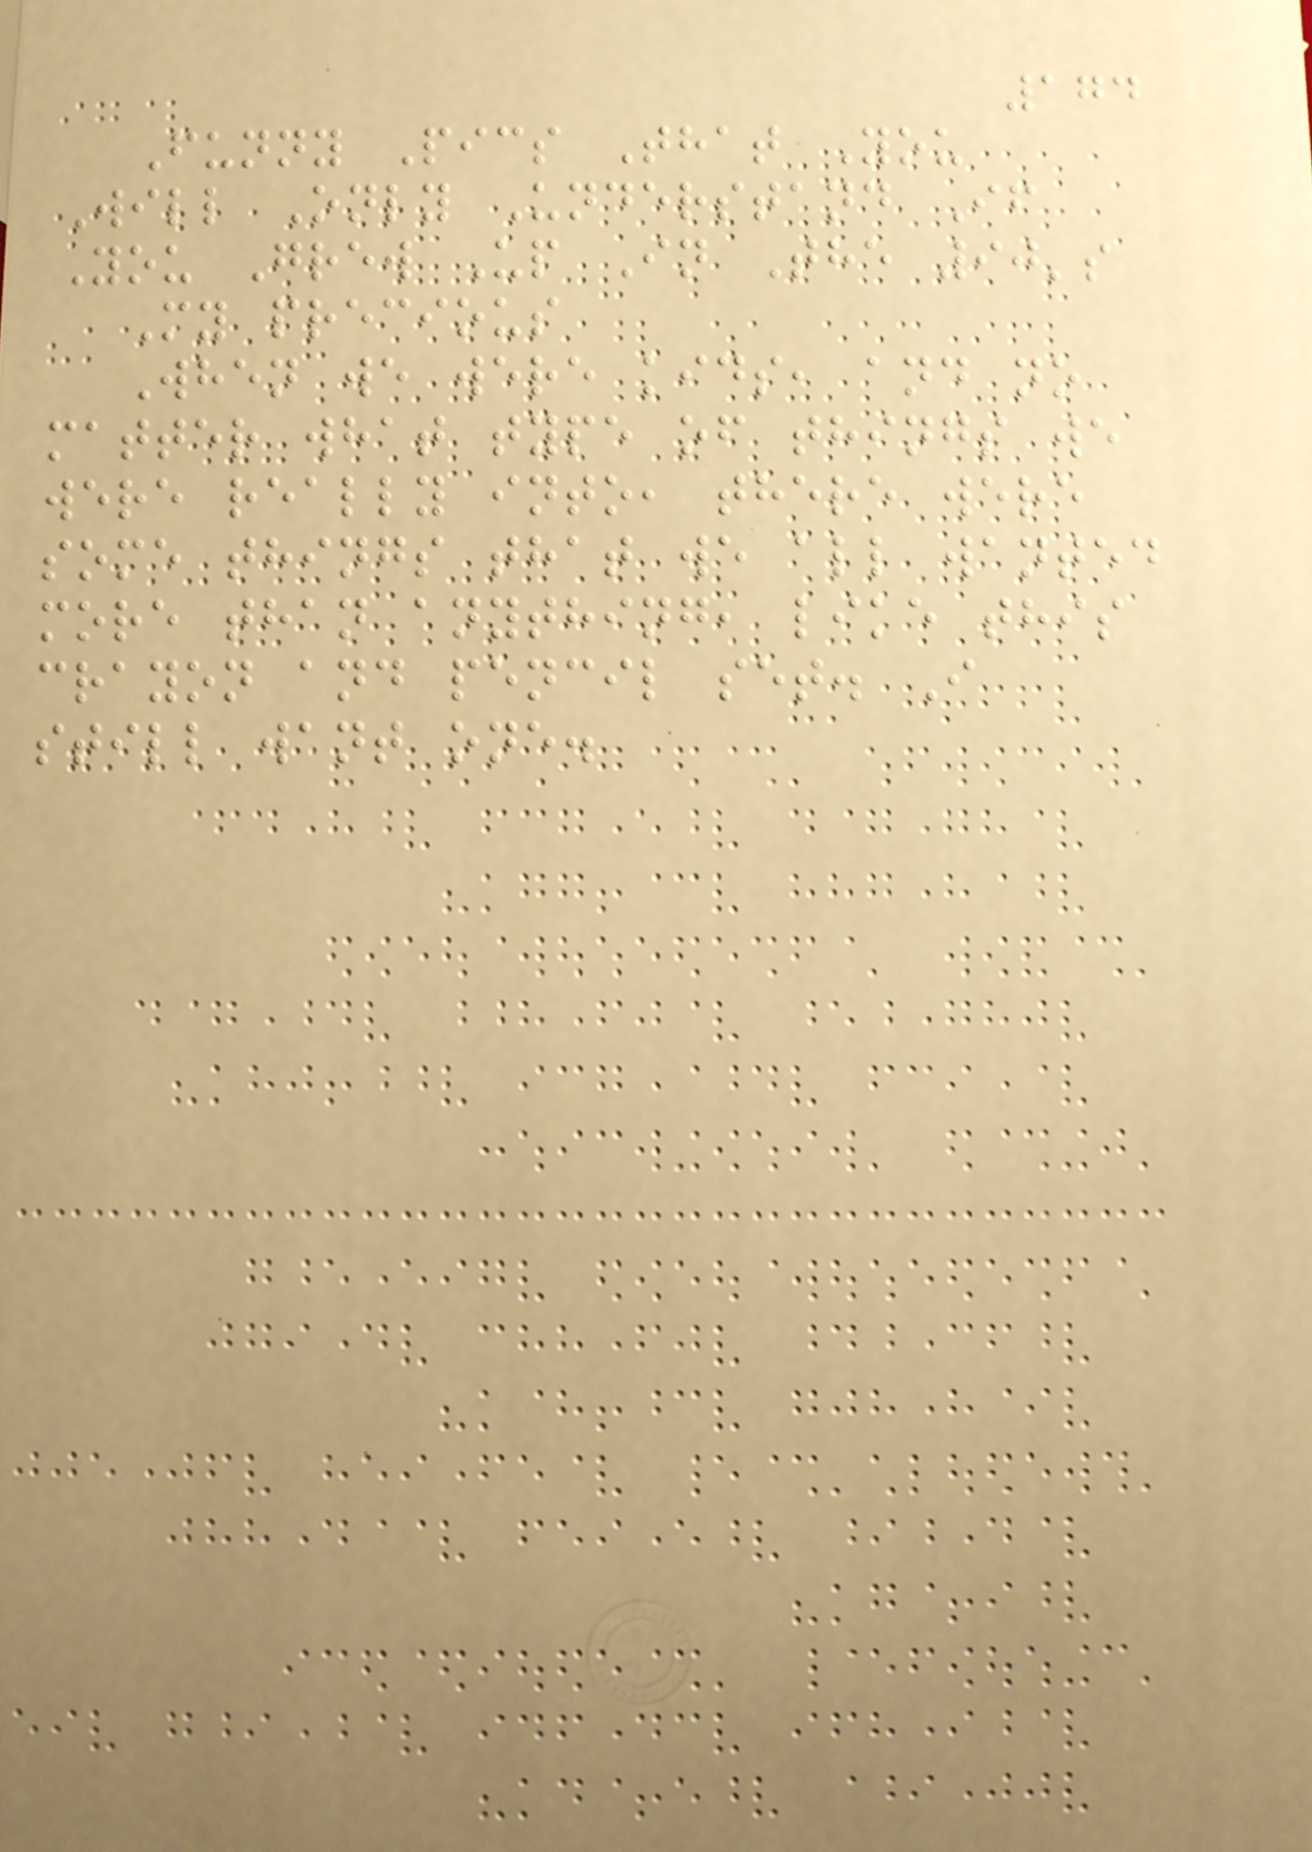174
Funny Pics That You
Will Only Understand If
You Grew Up In The 90's
My precious
When we were kids, and no
matter what type of things we
were really into, there were
some things that we all wanted
more than anything, like this
crayon and pencil set. I
still want one.
